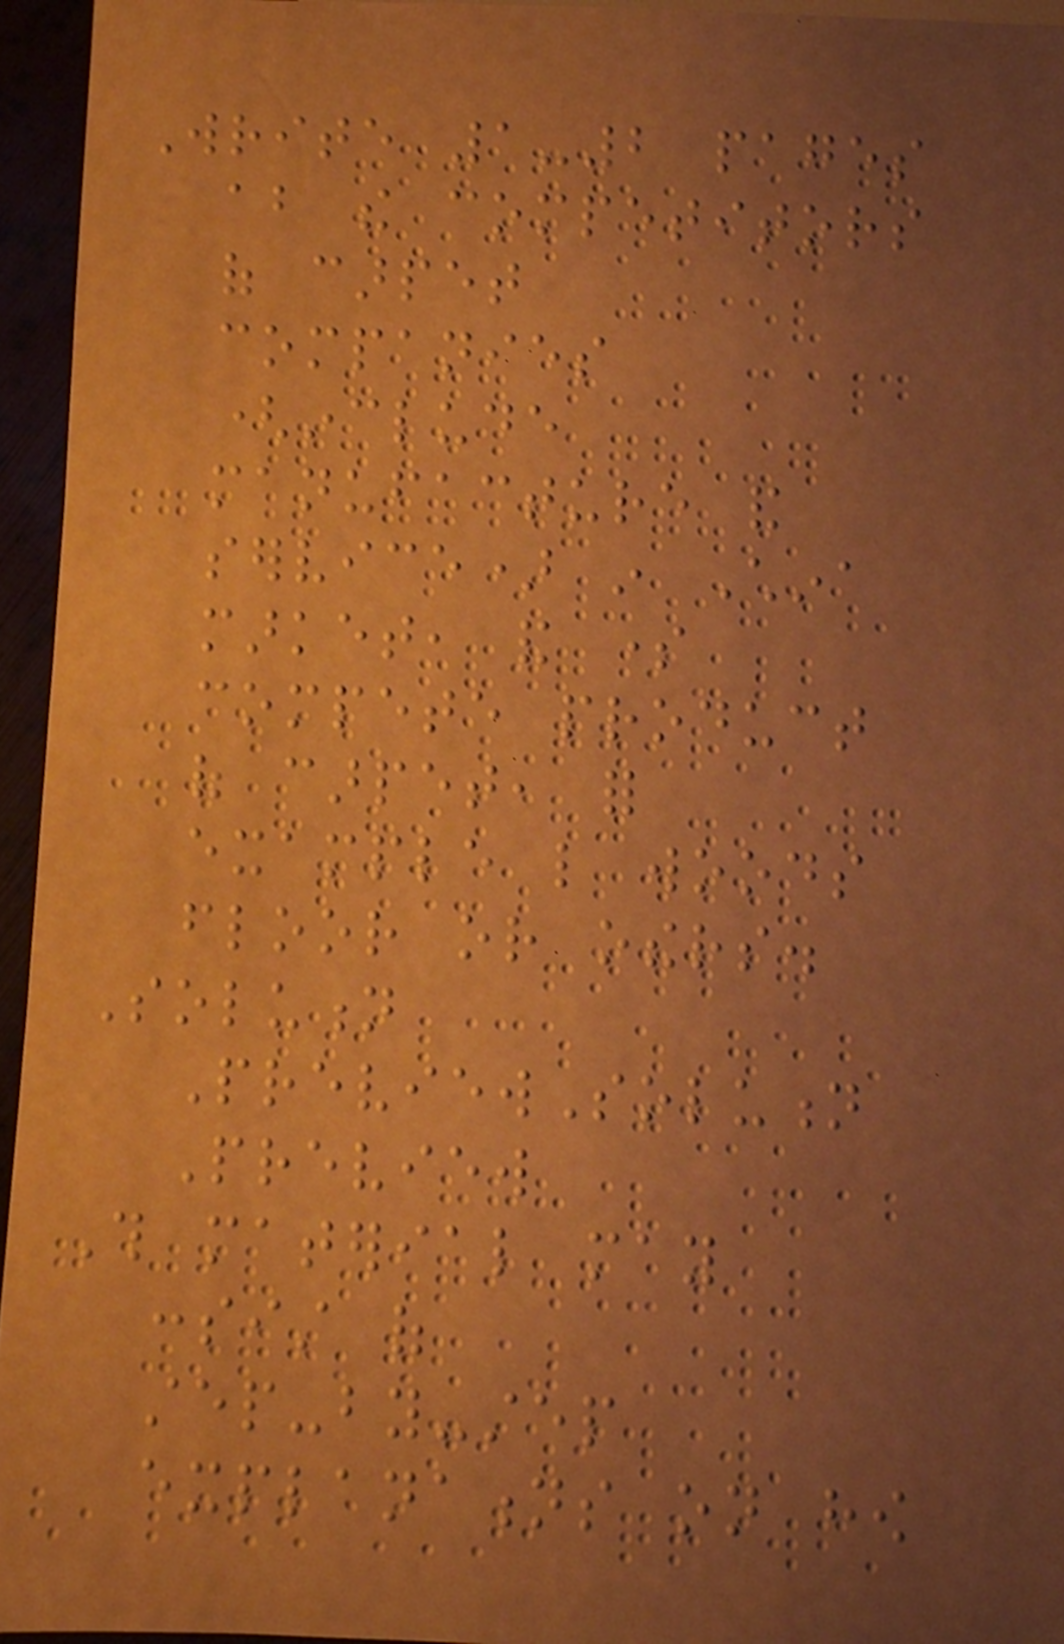Write 1-2 pages
about the competitors
of carpet
companies
(include
manufacture and
service) in China
market, and some
compete product
of carpet, for
example like woods
floor or others.
Solution
PreviewSolution
Preview
This material may
consist of
step-by-step
explanations on how
